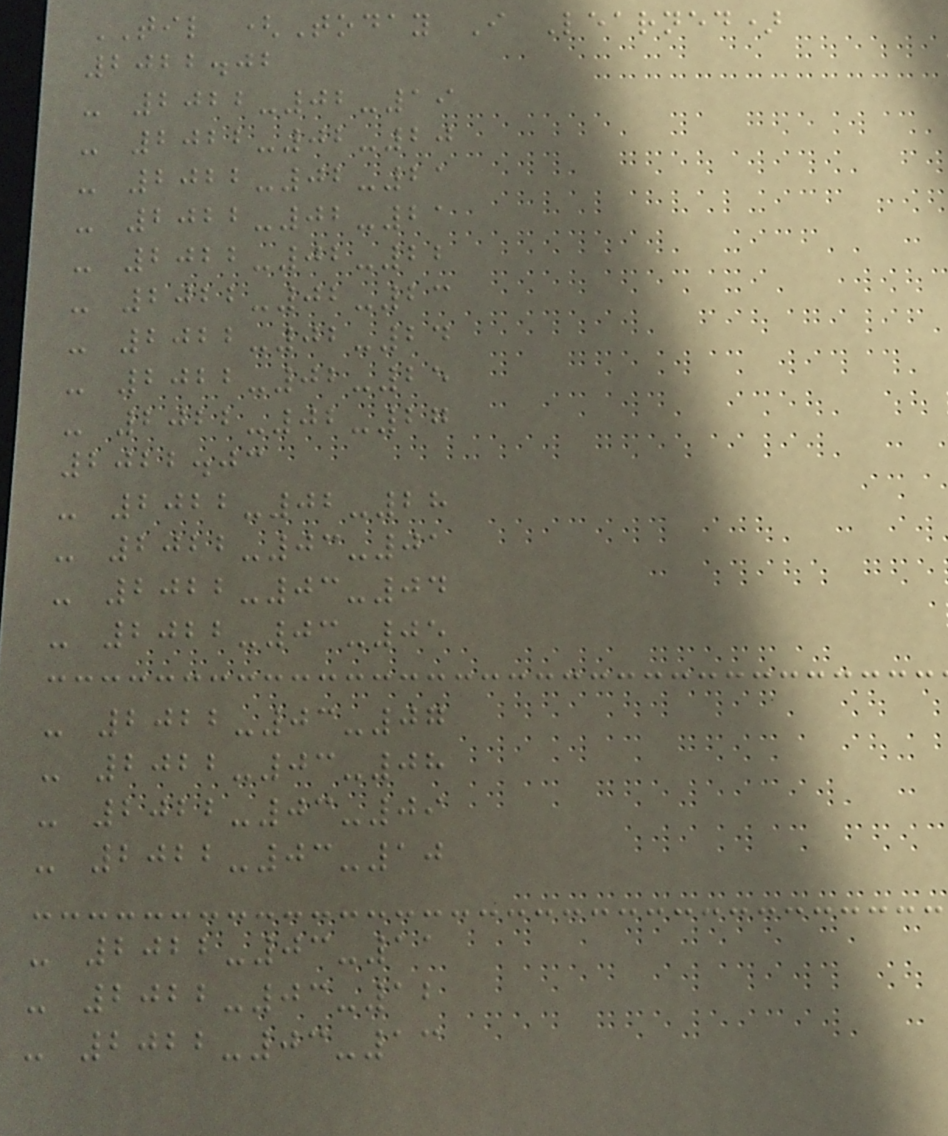TIL (Today I Learned)
2022.02
- 2022-02-19
- 2022-02-20
- 2022-02-21
- 2022-02-21
- 2022-02-22
- 2022-02-23
- 2022-02-24
- 2022-02-25
- 2022-02-27
2022.03
- 2022-02-28
- 2022-03-01
- 2022-03-04
- 2022-03-05
- 2022-03-07
- 2022-03-08
- 2022-03-09
- 2022-03-10
- 2022-03-11
- 2022-03-12
- 2022-03-13
